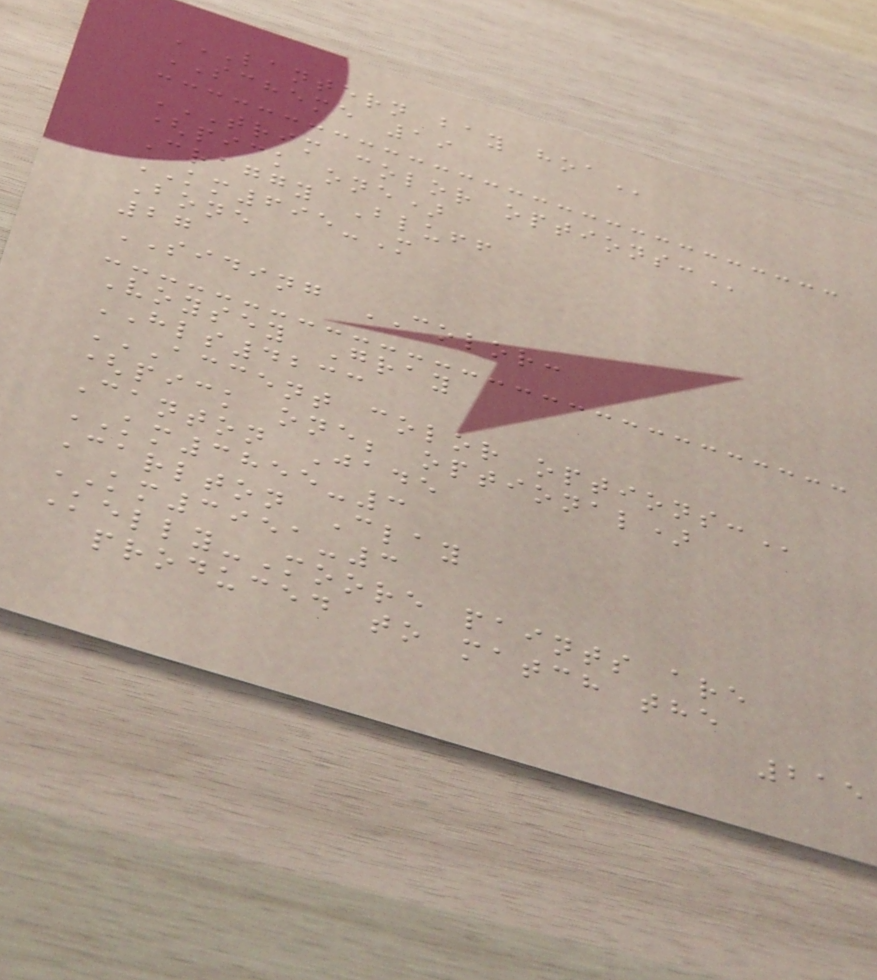LANTERN BAY HOA
SCHEME 19
TRIM COLOR OPTIONS:
(pick one)
Craggy Bluff
KM695-M
Bone
27
SIDING COLOR:
Voysey Gray
HLS4233
ACCENT COLOR OPTIONS:
(pick one; optional)
Canton Jade
KM3855-3
Carlton Clay
KM3951-3
Kelly-Moore paints are
produced to match the
215
